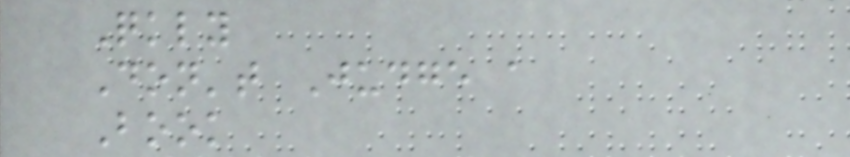Quickly
Don't Judge a
Book
